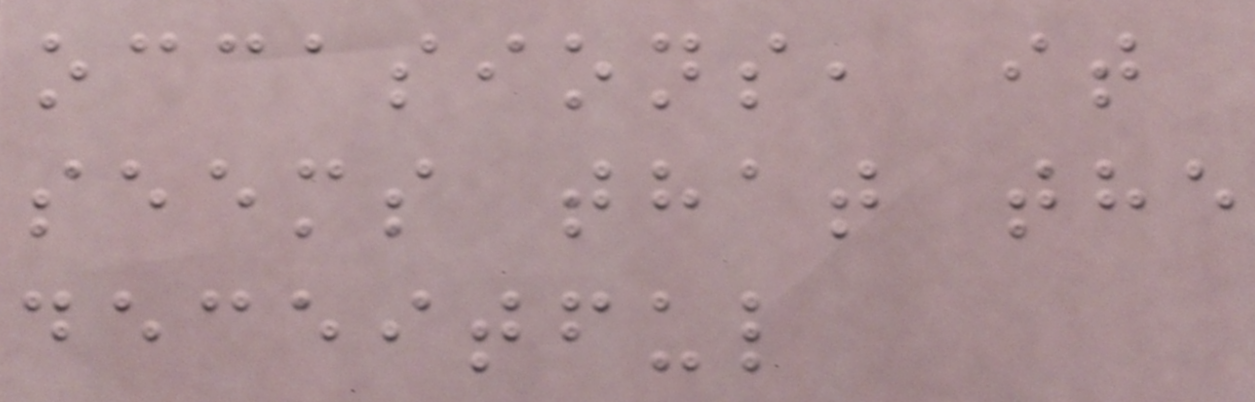occasions, it
seems that the
deceitful
